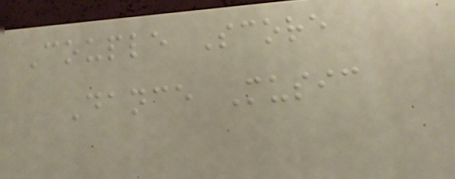Couple Score
Dance Music
